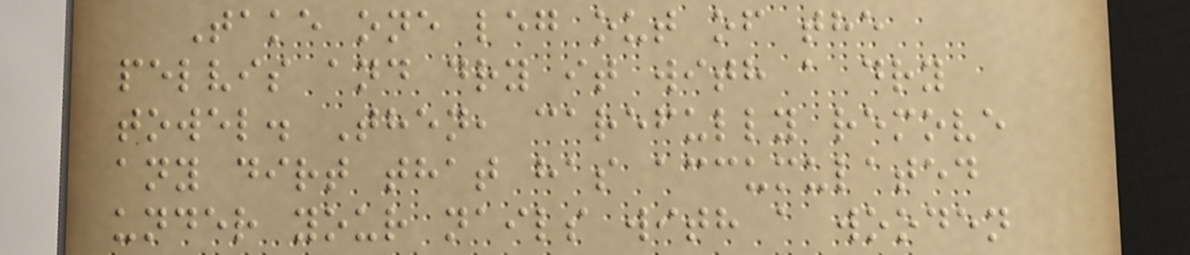Take one leg out of the
pelvis and dry it with a dry
towel. Then, carefully remove
any dirt that has accumulated
under your nails with a wooden
